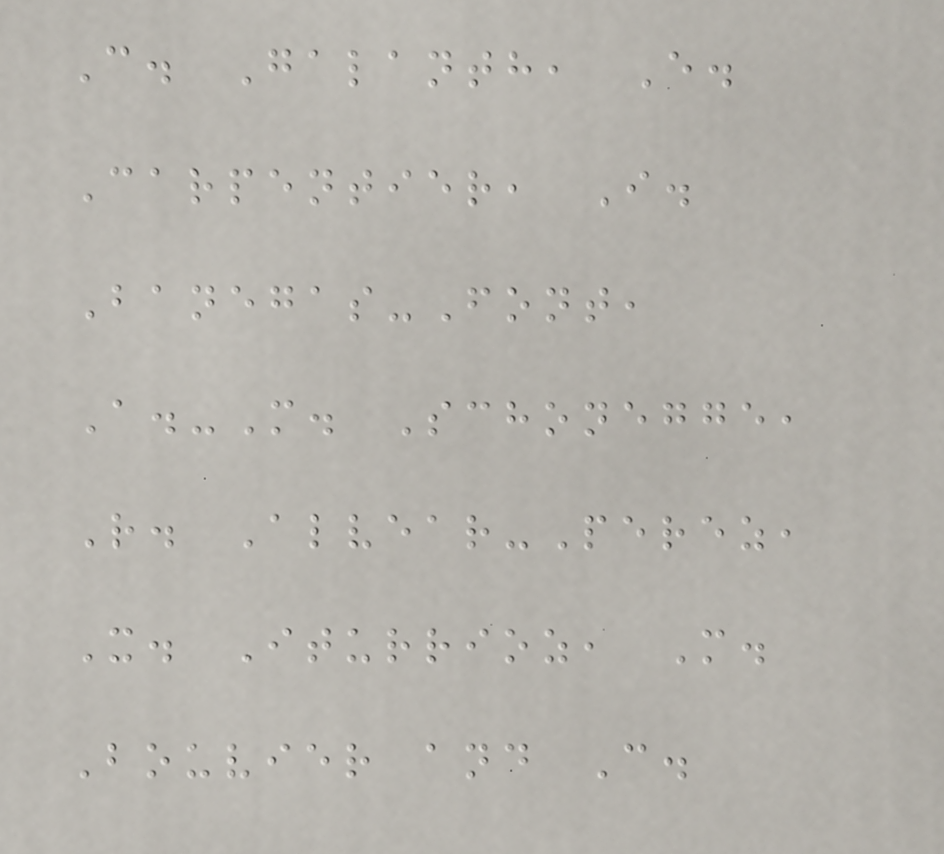C. Galanth, E.
Carpentier, I.
Banegas-Font,
A.-M. Schonegge,
R. Alvear-Perez,
X. Iturrioz, M.
Bouvier and C.
